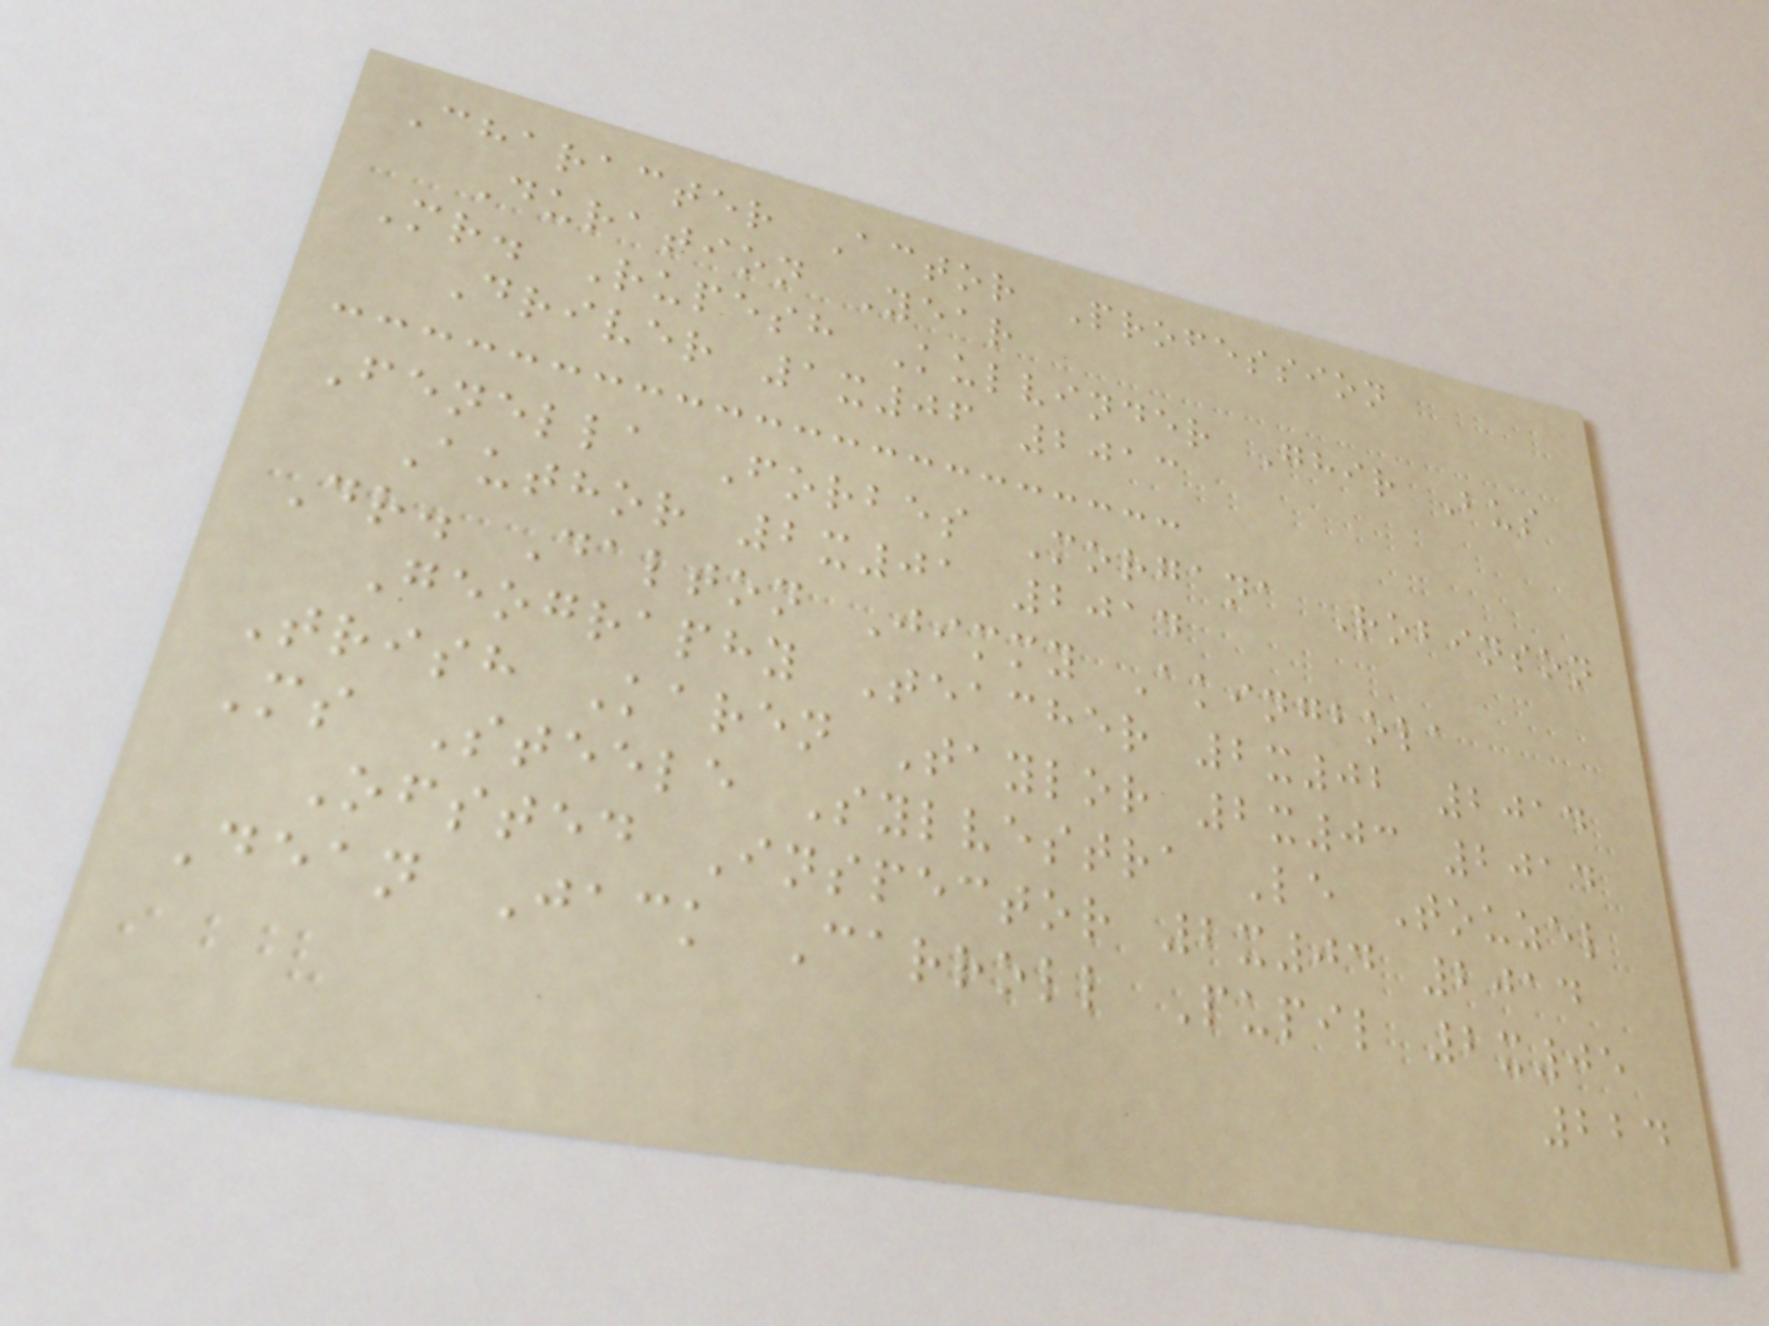Character Actor Profession
Duration Year
Mr. Rupesh Kulvinder Ghir Bus
Driver 1x06 2013
Fenella Forbes Morgana Robinson
Author 2x01 2014
Dr. Dalton Jimmy Akingbola
Geography Teacher 2x02 2014
Trish Karen Taylor 2x03 2014
Ms Steele Sylvestra Le Touzel
Ofsted Inspector 2x04 2014
Dean Jack Carroll Pupil 2x05
224
